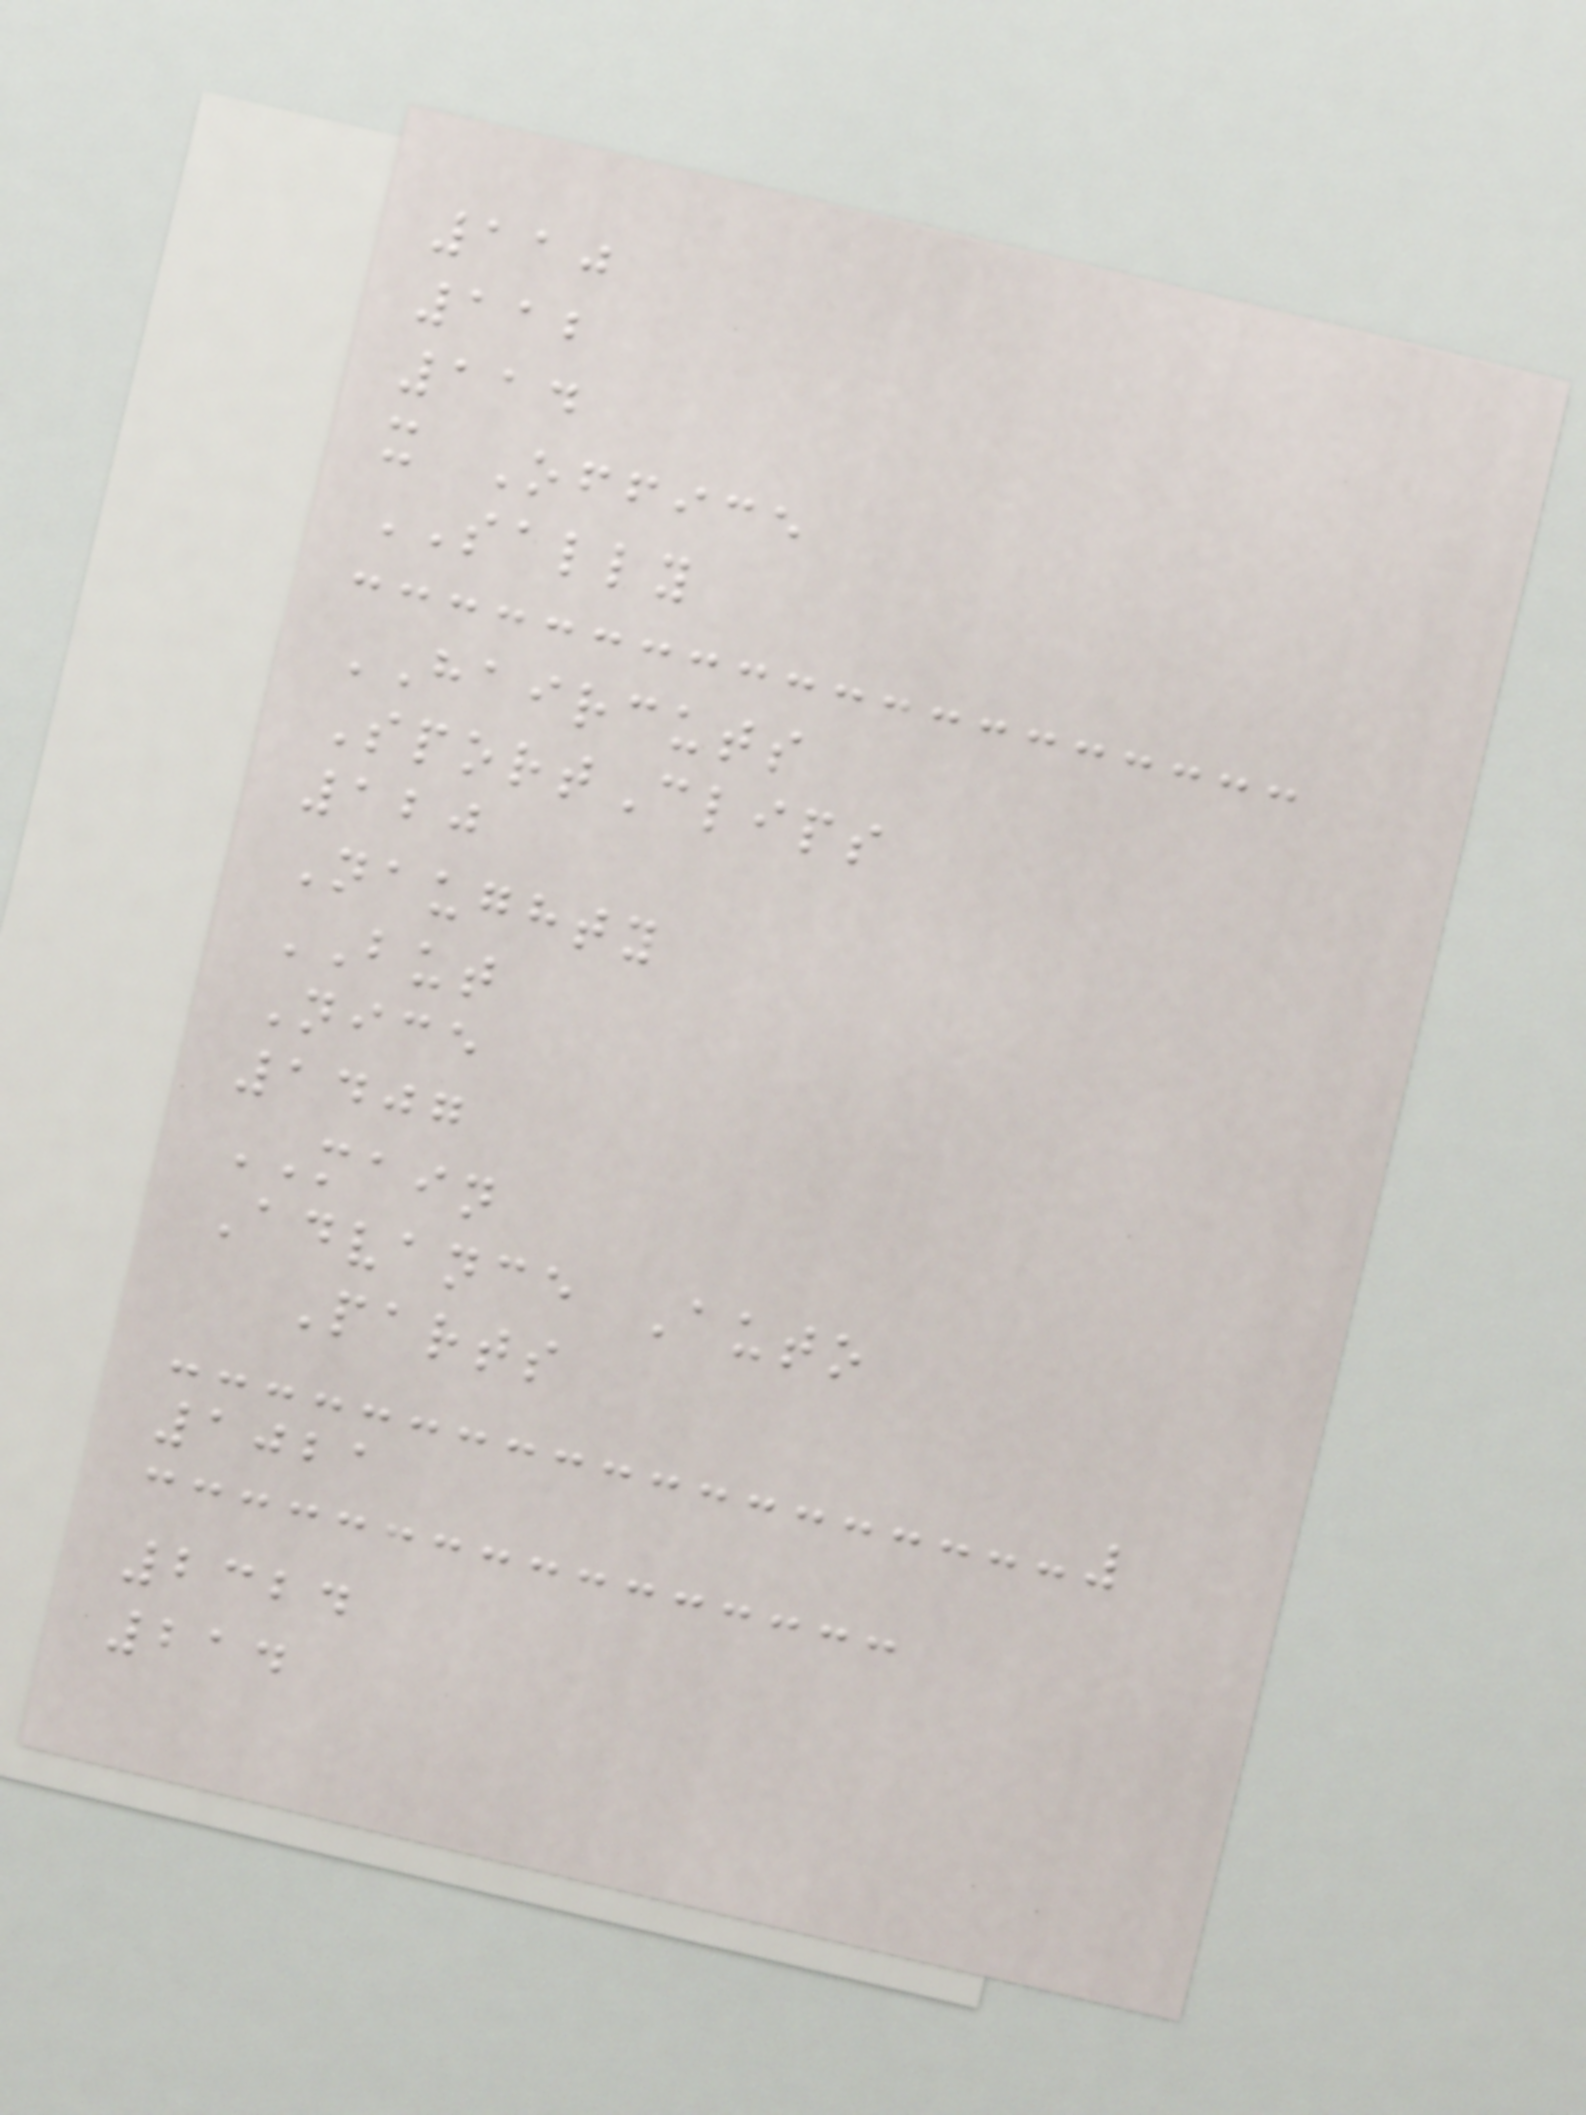110
112
114
x Office
SALLY
HAIRCUTS
SportClips
120
Naughty
BUT
Nice
1407
MAIN
Advance Auto
Parts
1021
2324
214
